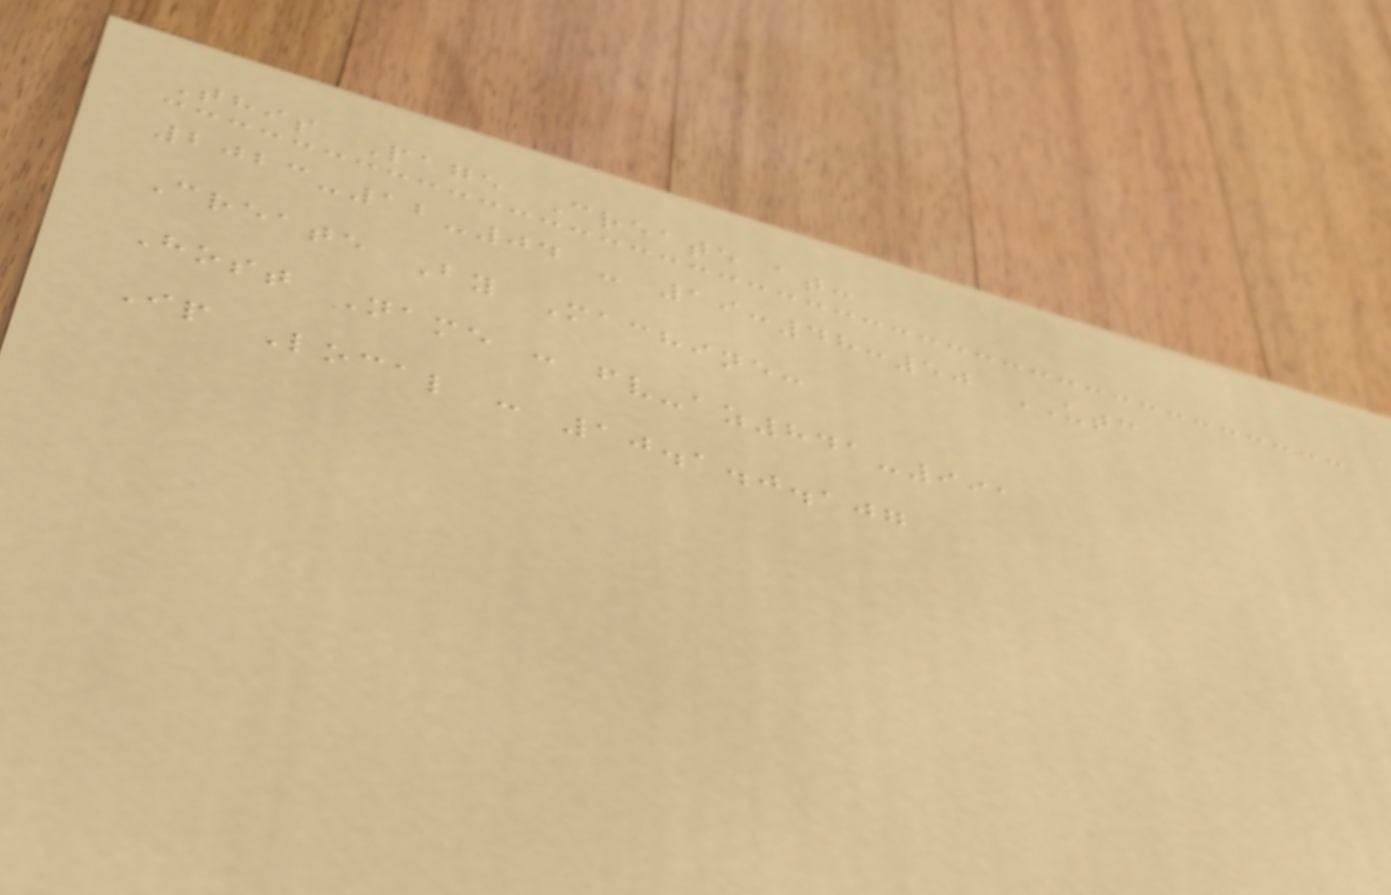This Page Create at:
2023-12-04 - 19:48:50 UTC
Create By Machine:
Host Name : fv-az841-991
Ip Local : 10.1.0.107
